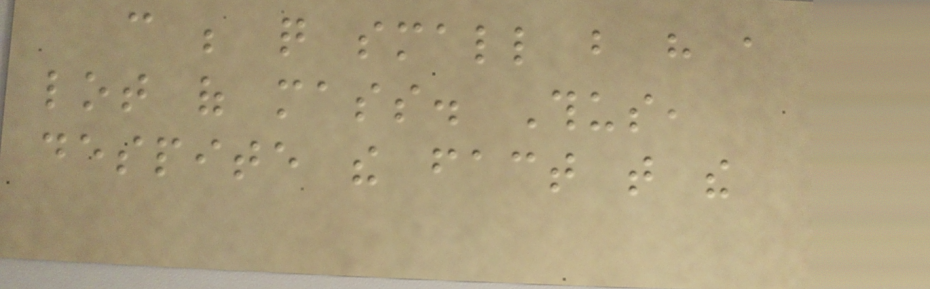can be quite small but have a
lot of mass. Thus,
despite the fact that the
